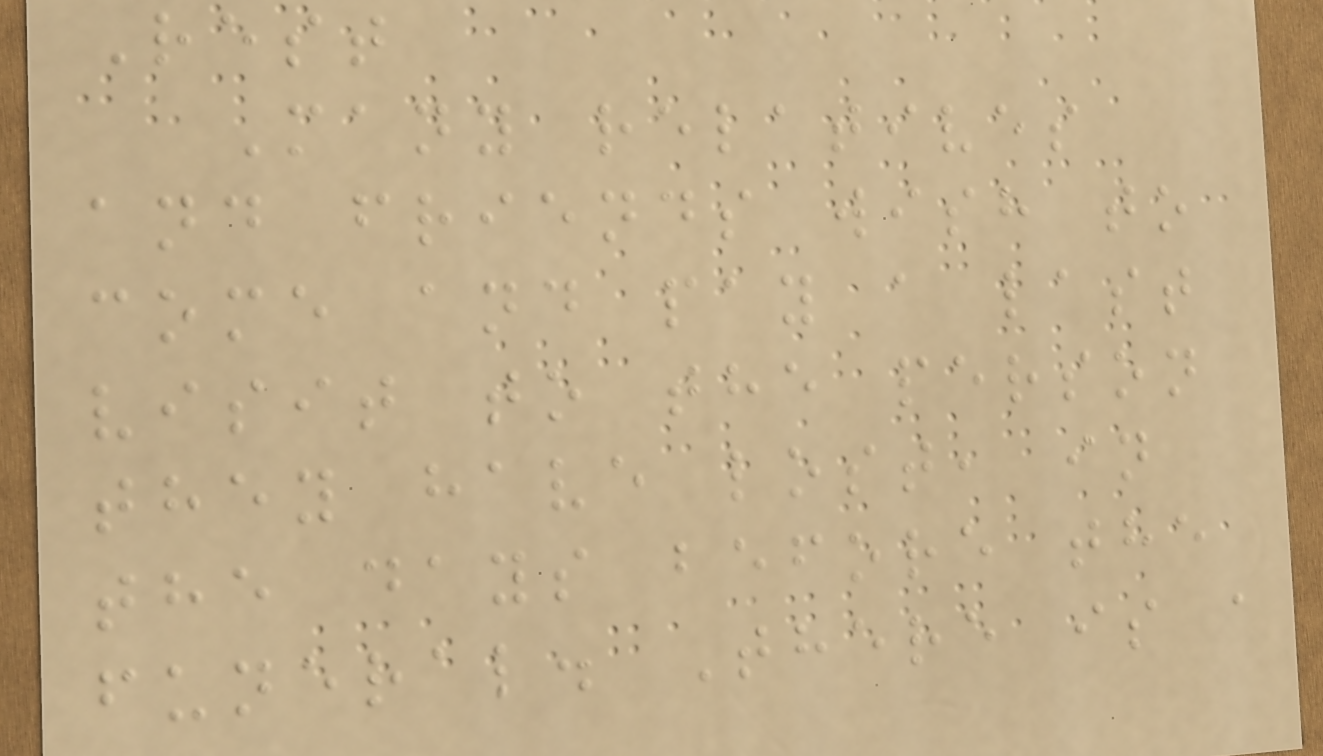Rest
Many relatives
and friends wish to
come and pay a last
visit to the person
they have lost, in
the days before the
funeral. There is a
